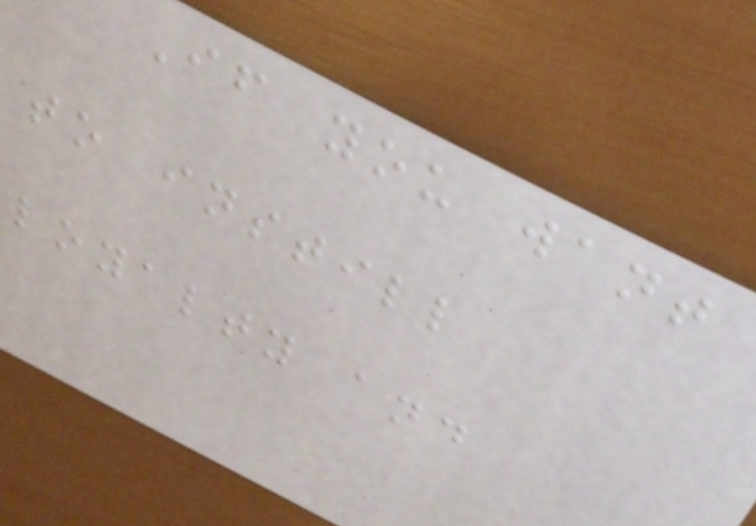If you want
to instill
loyalty and
